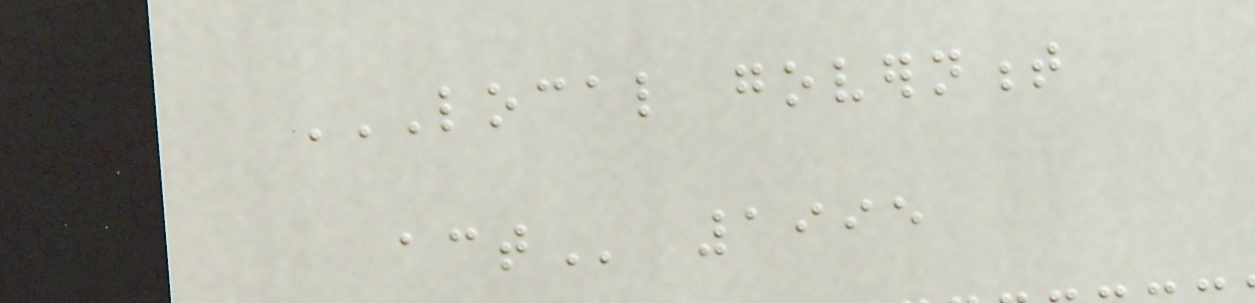LOCAL GOVERNMENT
ACT 1995
